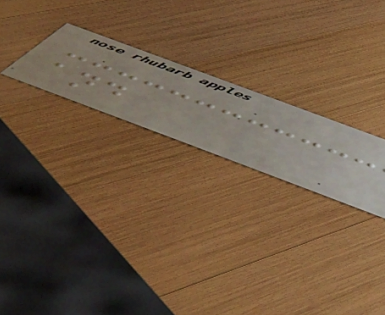and
